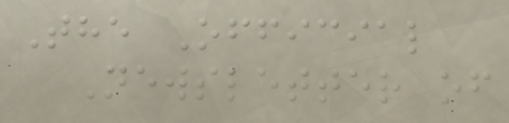The Official
Newsletter of
